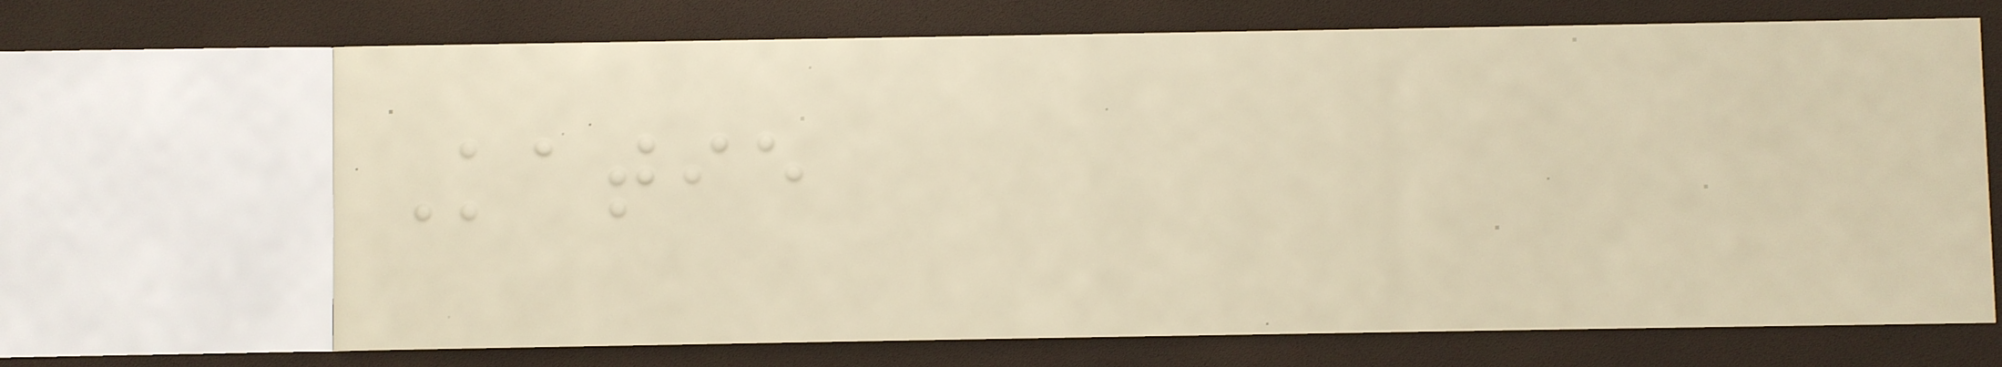Katie
